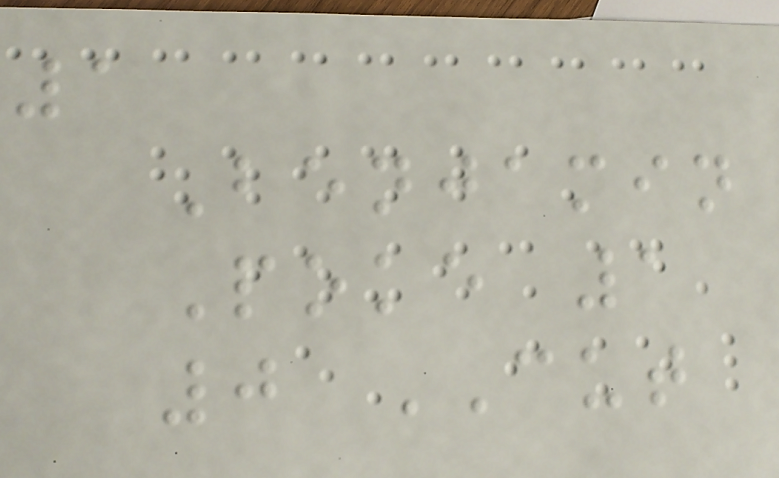1
Benjamin
Poke 1
0 CUT
